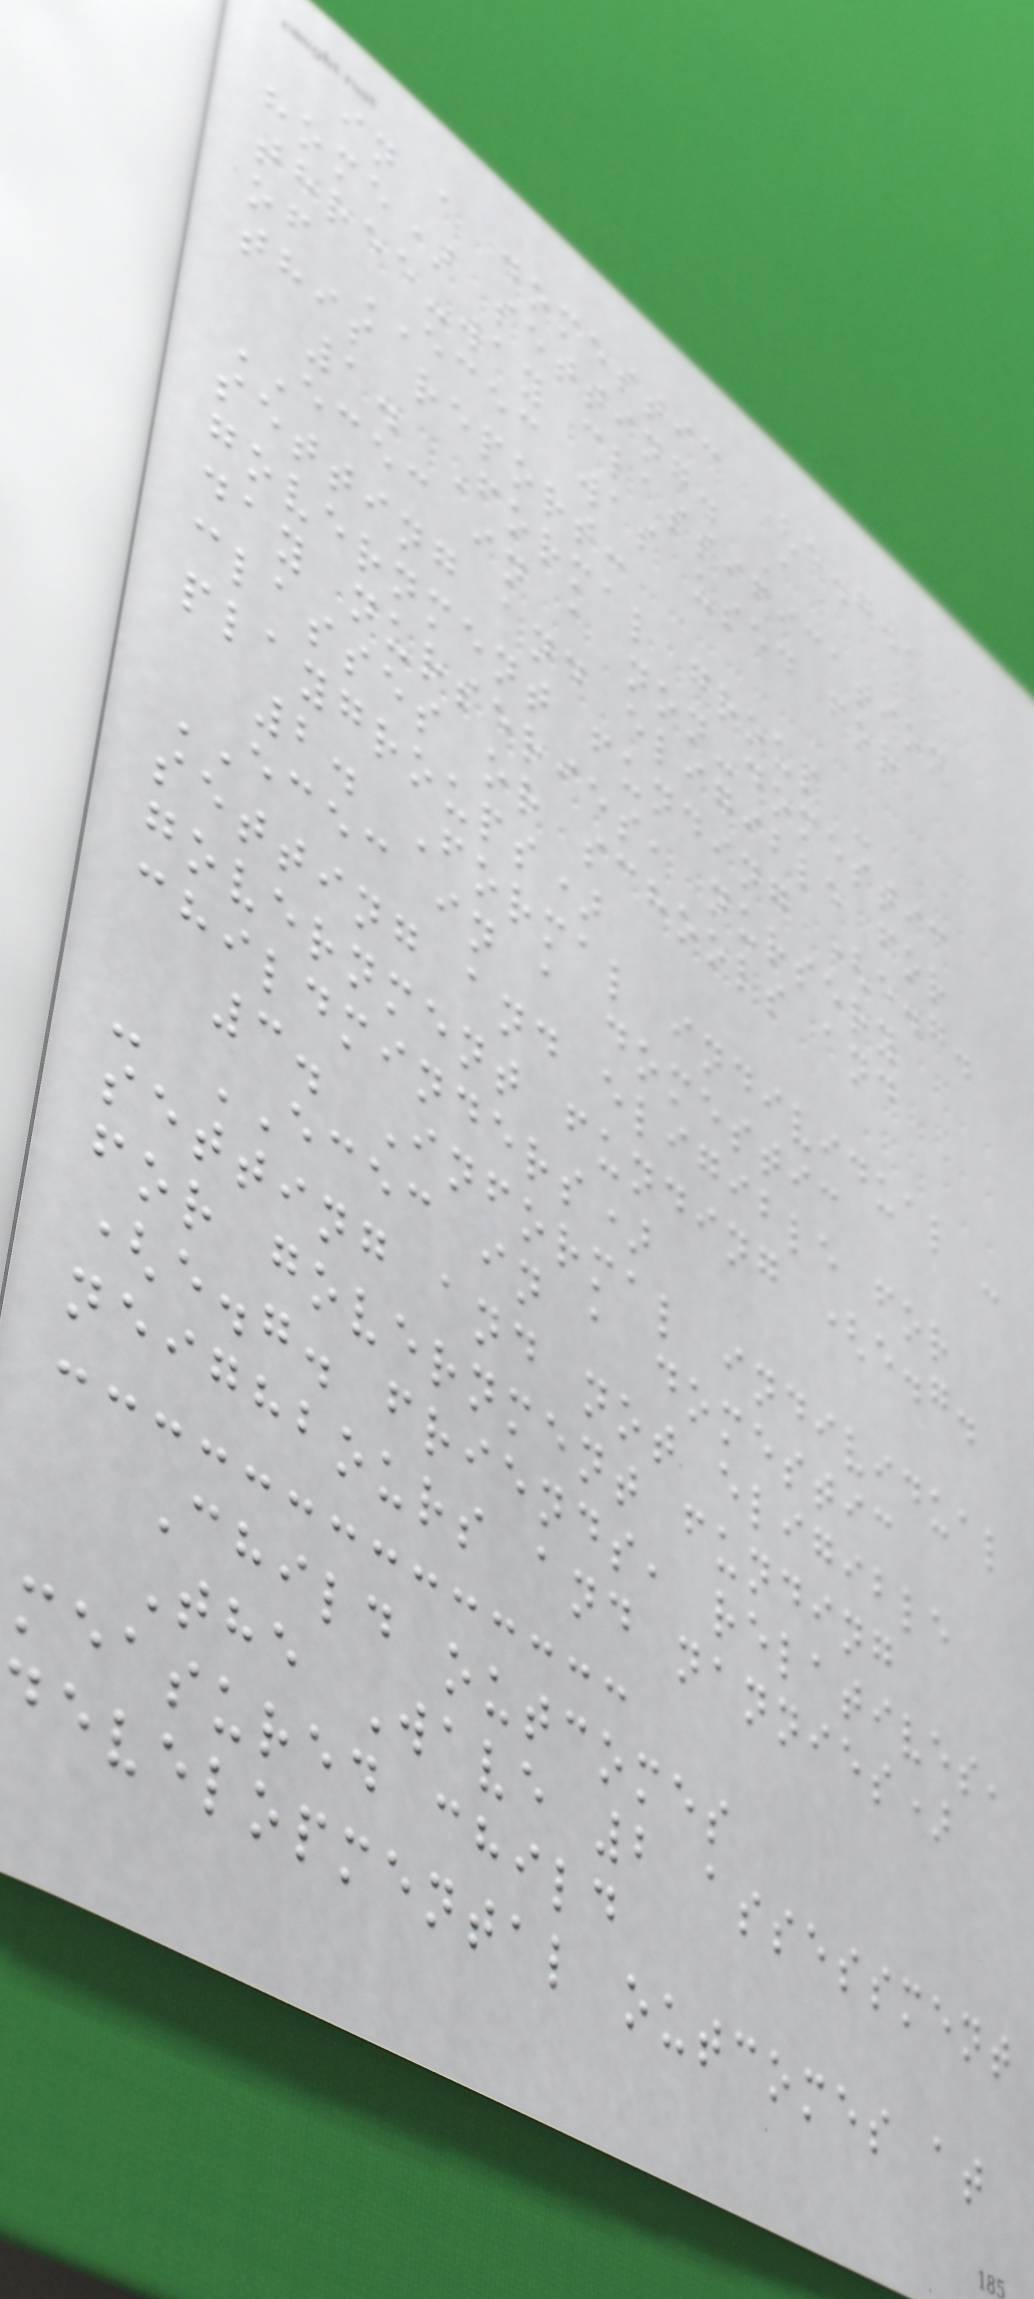in a domestic (e.g.,
home) setting. A
three-way classification
of ECEC was used for
this report:
1. Formal group -
ECEC in a non-domestic
setting and eligible for
government funding (e.g.
day nurseries, nursery
classes or schools and
playgroups)
2. Formal individual -
ECEC in a domestic
setting and eligible for
government funding (e.g.
childminders)
3. Informal individual
- ECEC in a domestic
setting and not eligible
for government funding
(e.g. friends, relatives,
neighbours and nannies)
Child outcomes
The Wave 2 assessment
measured child
developmental outcomes at
